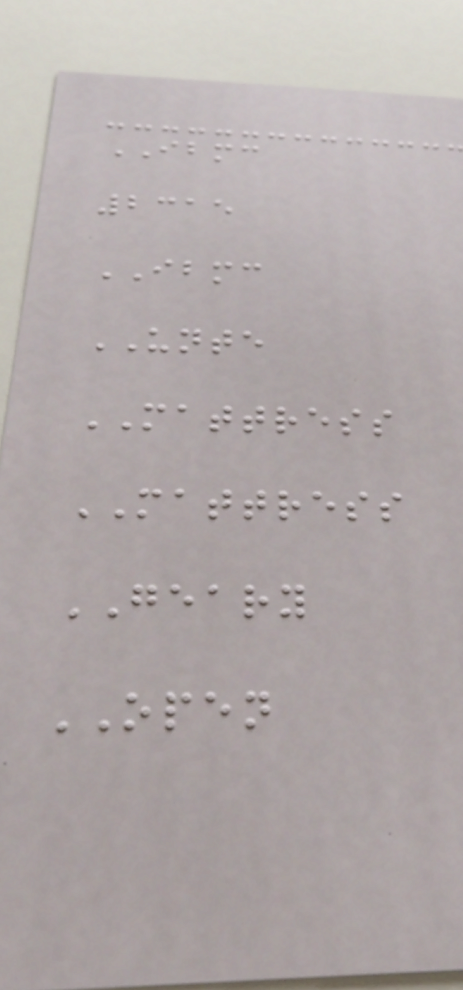IBMC
2315
IBMC
UNTE
MATTRESS
MATTRESS
GEARY
OPEN
